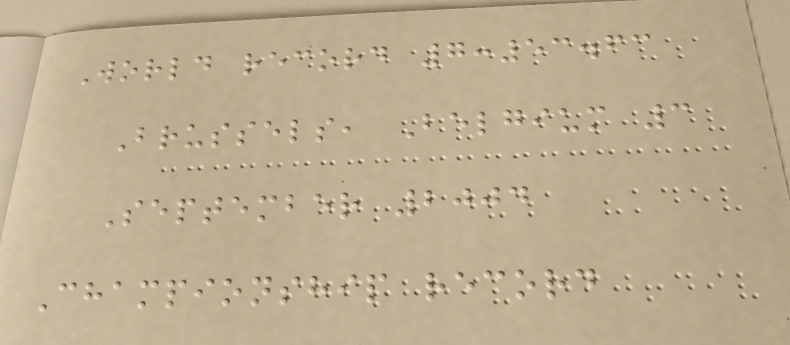World record 7:53.63
Brussels, Belgium 3
September 2004
Championship record
